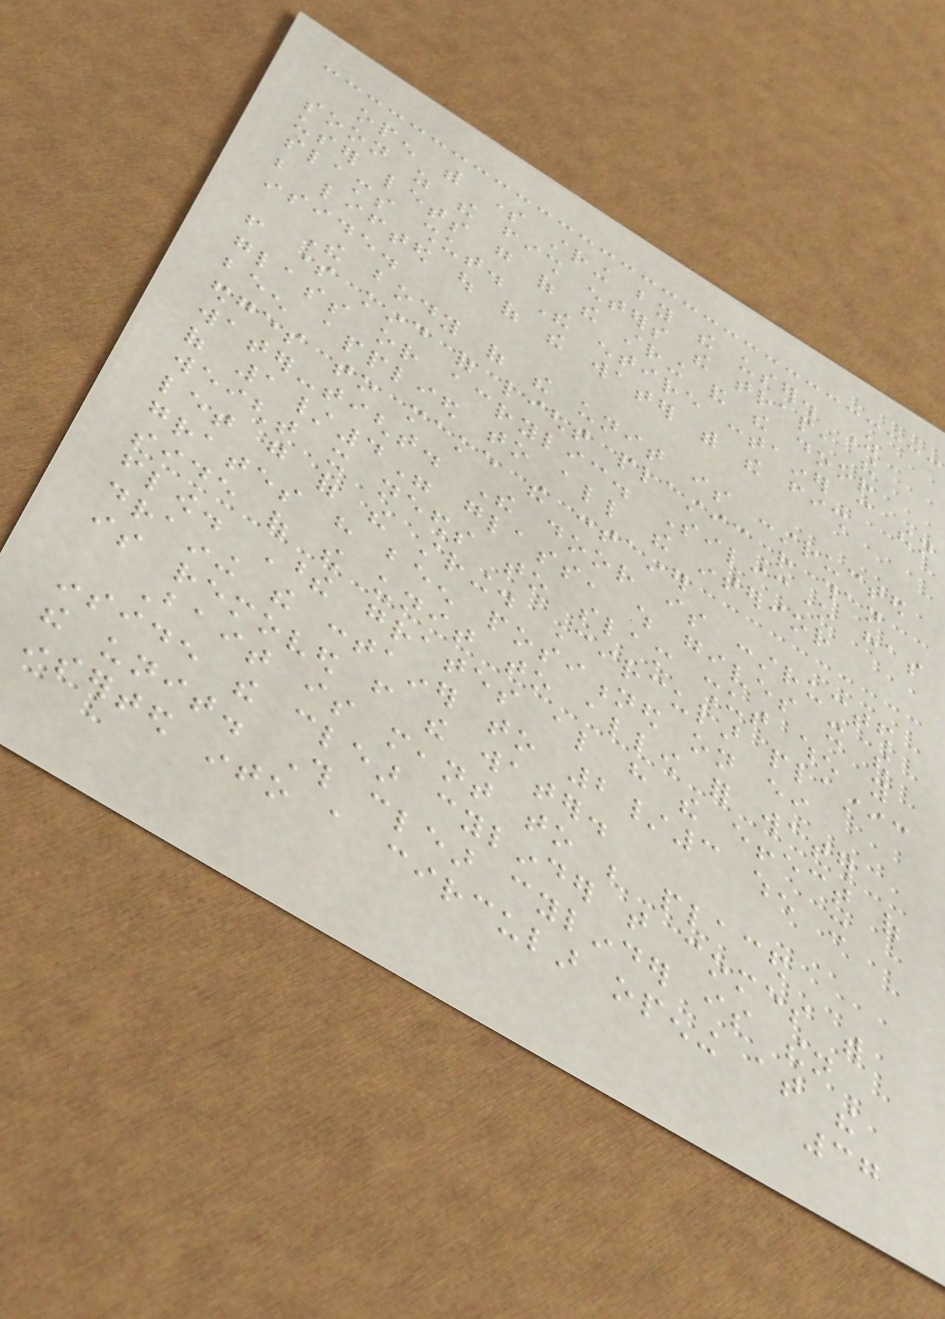open with some string by the user. As
soon as the fish enters the trap, the
user lets go of the string and the door
slams shut. The entire container can then
be lifted out of the water with the fish
inside.
The body of the unit is constructed
from some kind of light plastic rather than
glass or acrylic. Silicone has
been applied to all the interior
edges to make the container
water-tight. The door is constructed
of 1/4" glass, which gives it the
weight it needs to slam shut when you
let go of the string. Circular plastic
grates have been positioned on either
side of the unit to allow for water
flow. These grates also have the effect of
draining the container to 2/3 when it
is removed from the water.
Bait is meant to be placed
inside the clear cylinder that comes with
the unit. This clear cylinder is then
inserted into a circular opening at the
37
